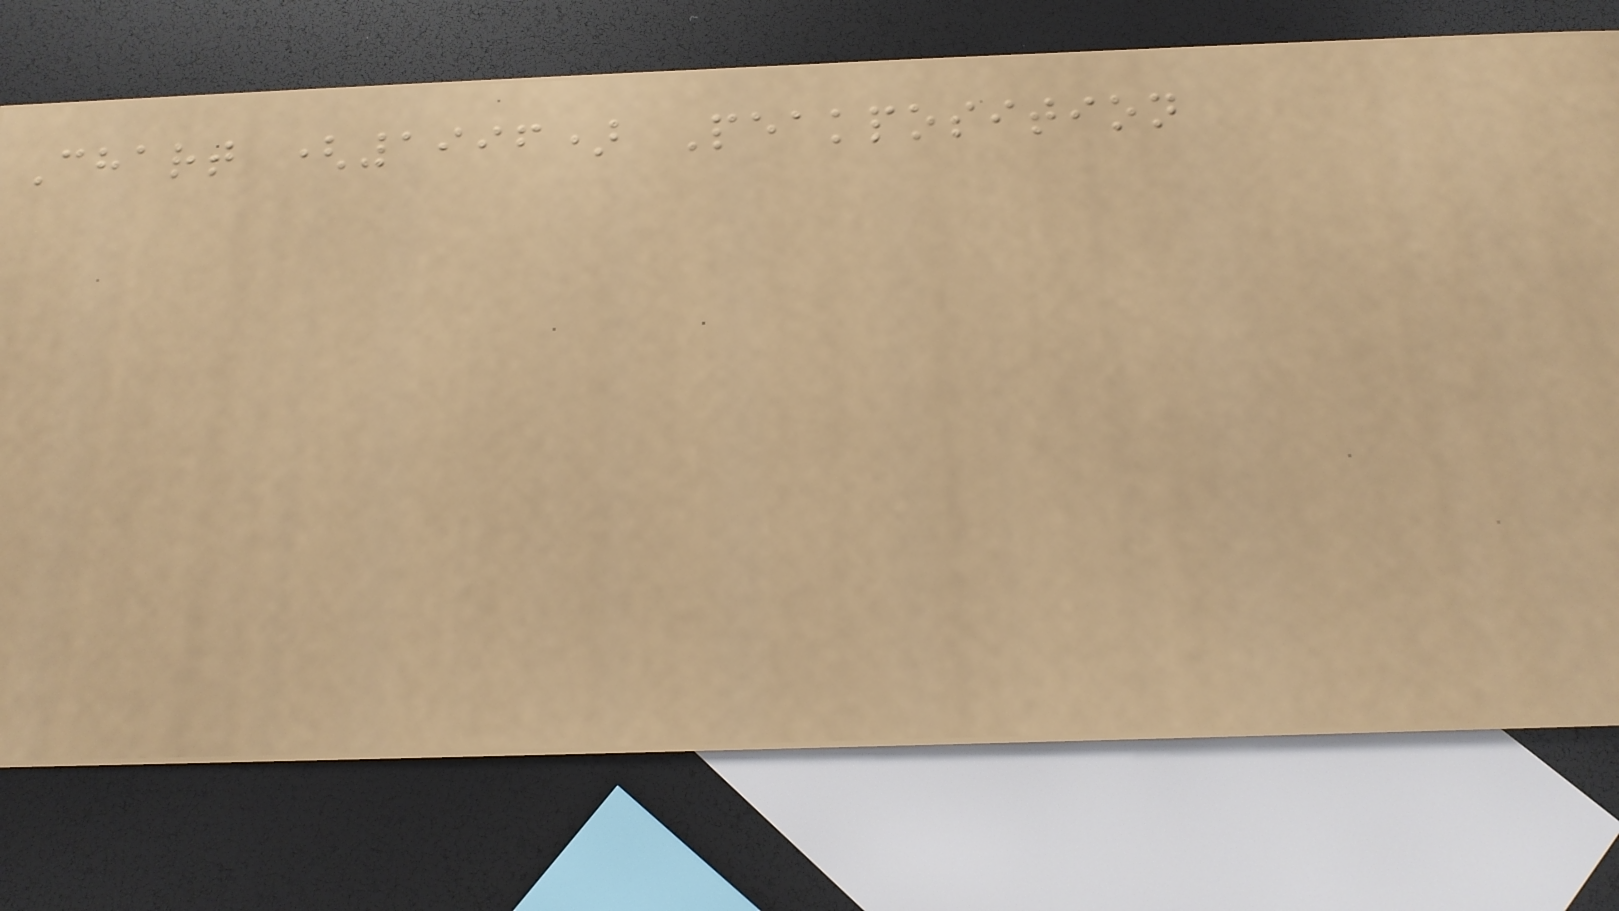Chart (1996) Peakposition
